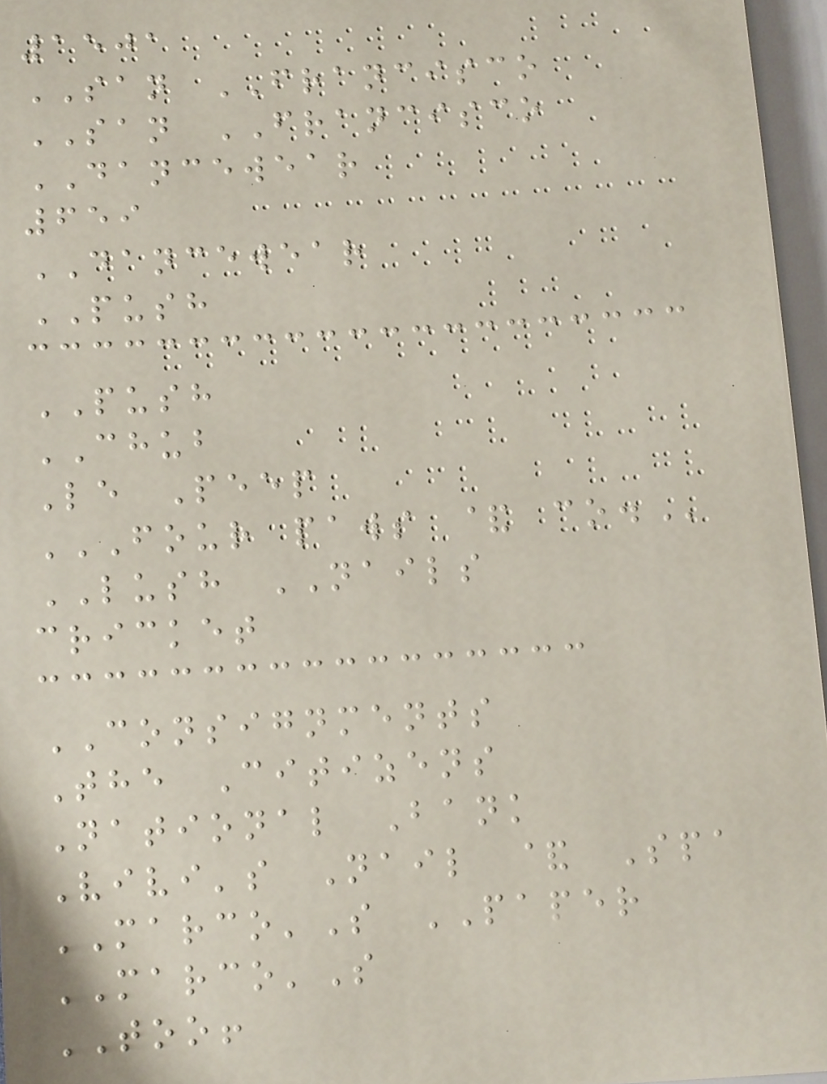1501
SAN FRANCISCO
SAN FRANCISCO
DANCEWEAR
659
DANCEWEAR
PUSH
PUSH
CHUB
Le Peep
FOUR PAWS & CO.
LUSH NAILS
cricket
CONSIGNMENTS
The Citizens
National Bank
Vivi's Nail & Spa
MARCO'S PAPER
MARCO'S
TOO!
